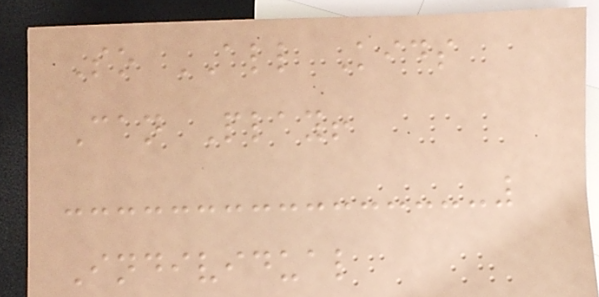So ALL Kids
Can Play!
Individual
